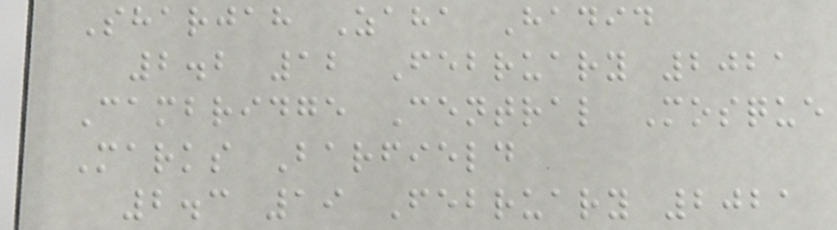Sharjah Zaha Hadid
2.2 12 February 2021
Cambridge Central Mosque
Marks Barfield
2.3 19 February 2021
